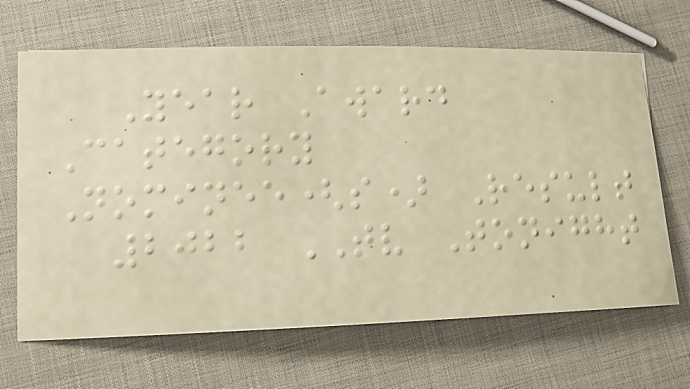Year Award
Category
Nominee(s) Result
2022 TV Tonight
